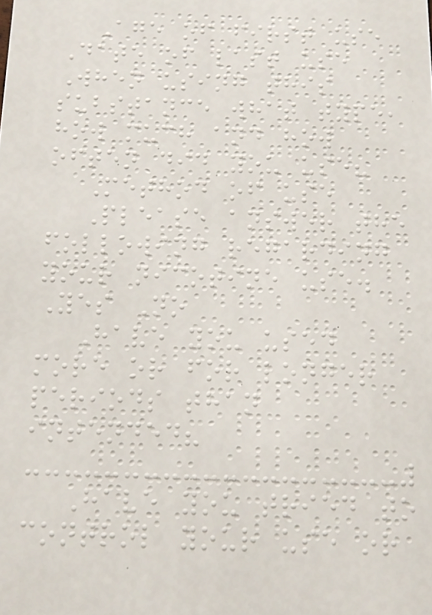Age of first use
Date of last use
When using this
substance what type,
how much and how
often did you use?
Method of use
Please answer the
following regarding
your nicotine use.
Yes No
Have you used
more or for longer
periods than
intended?
Have you tried to
control your use or
